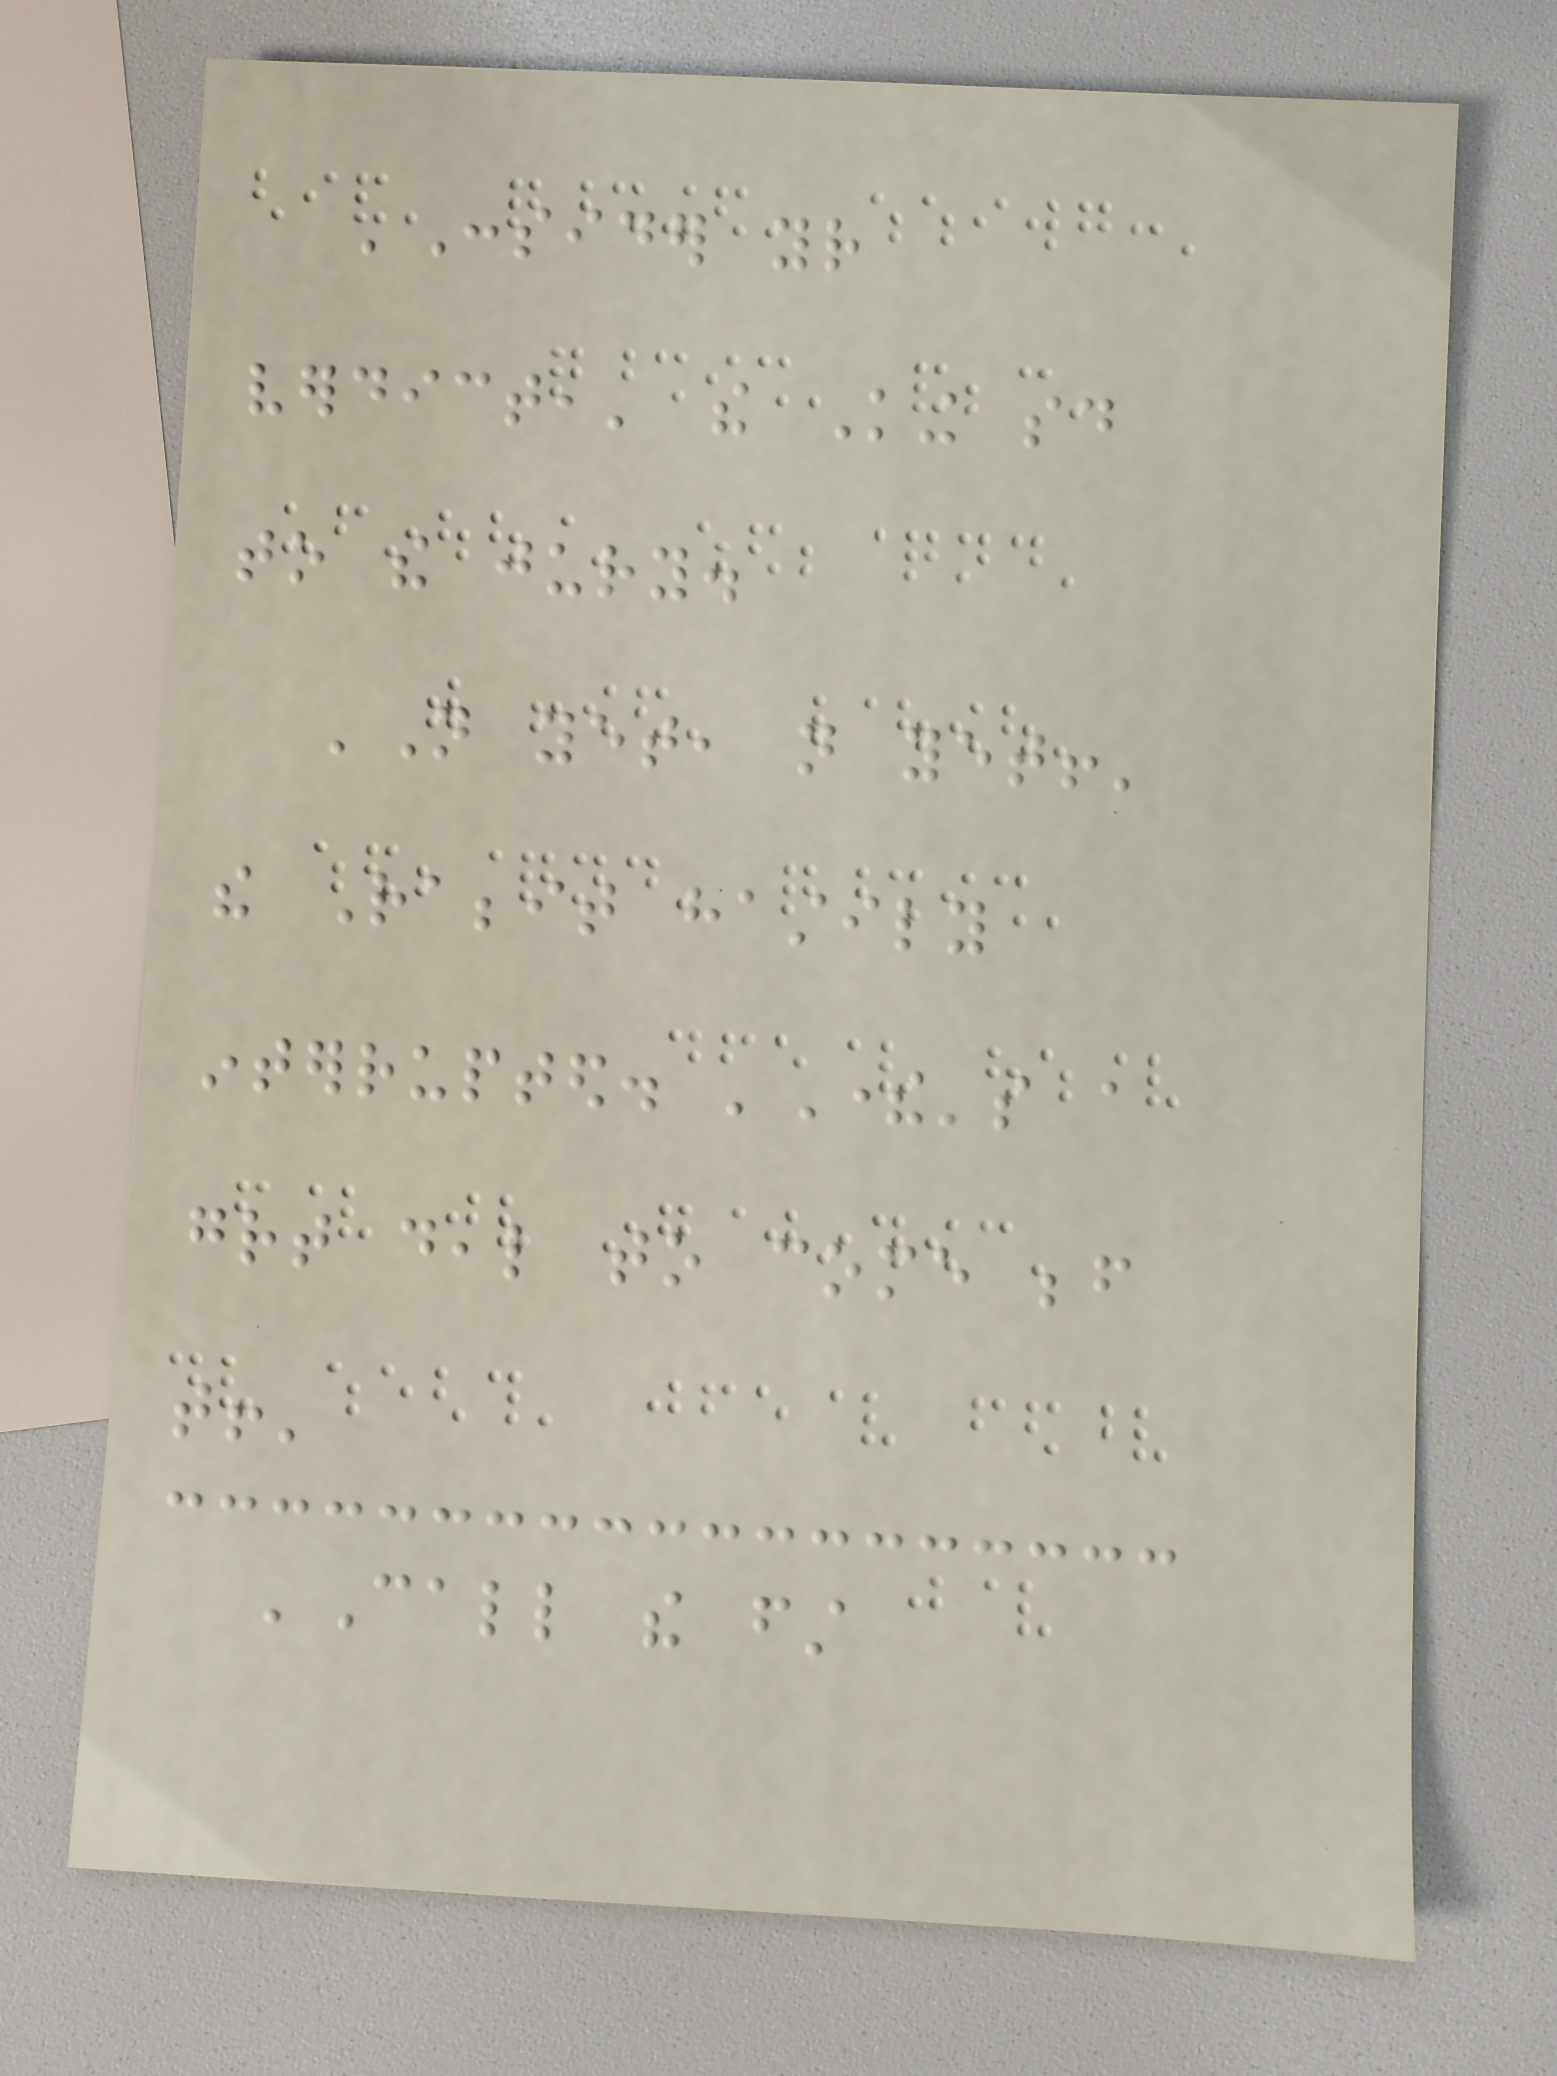'Consider your
verdict,' the King said
to the jury.
'Not yet, not yet!'
the Rabbit hastily
interrupted. 'There's a
great deal to come before
that!'
'Call the first
